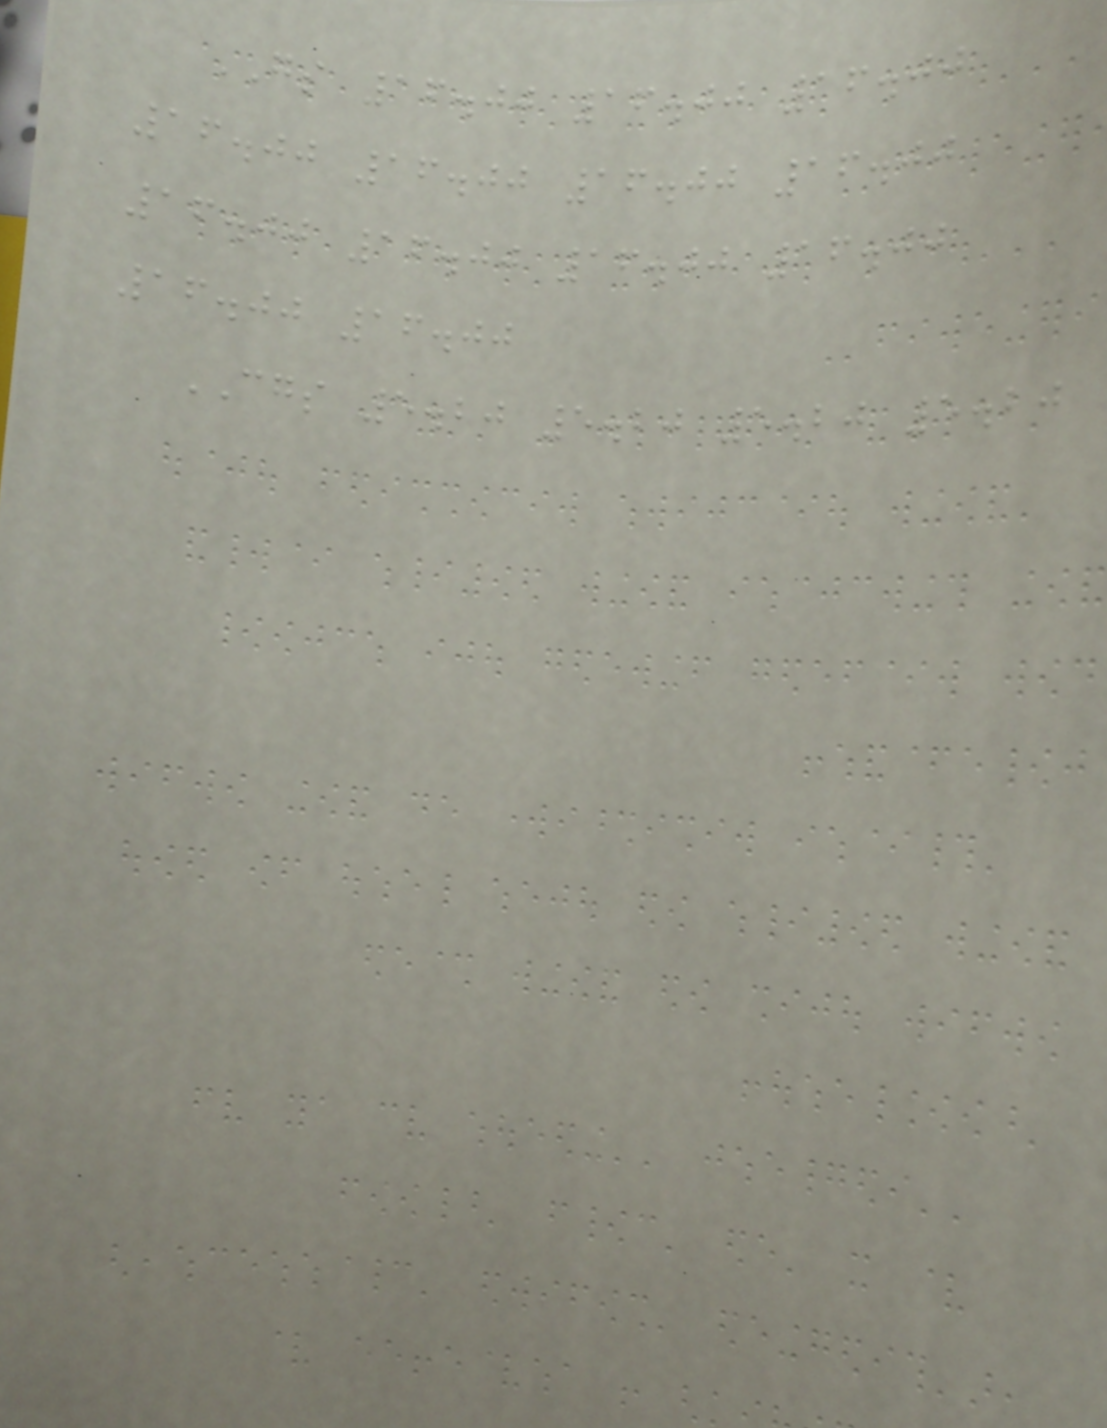GS 16.00 16.00 16.00
16.00 16.00 16.00 16.00
16.00 16.00 16.00 16.00
16.00 16.00
CGS 5.20 5.20 5.20 5.20
